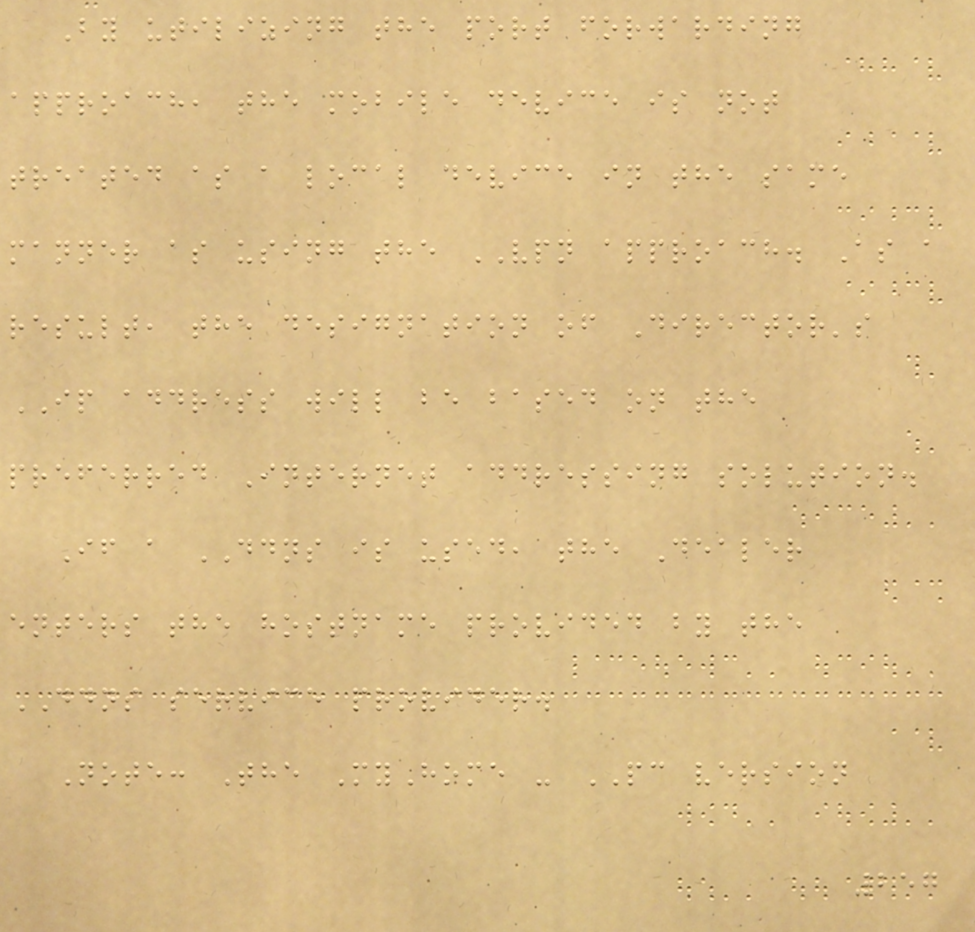By utilizing the port forwarding
approach, the mobile device is not
treated as a local device in the same
manner as using the VPN approach. As a
result, the designation of Director's
IP address will be based on the
preferred Internet addressing solution.
If a DDNS is used, the Dealer
enters the hostname provided by the
DDNS service provider.
Note: The MyHome - PC version
257
